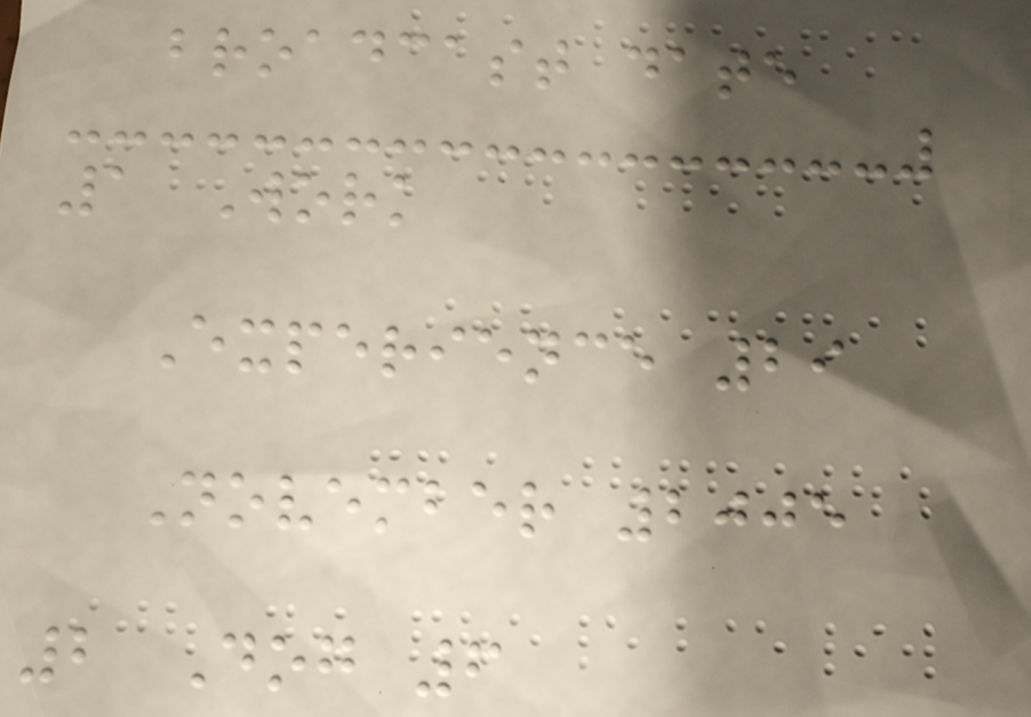broadcast date
1 Work
Experience 29
November 2005
2 Dog 6
